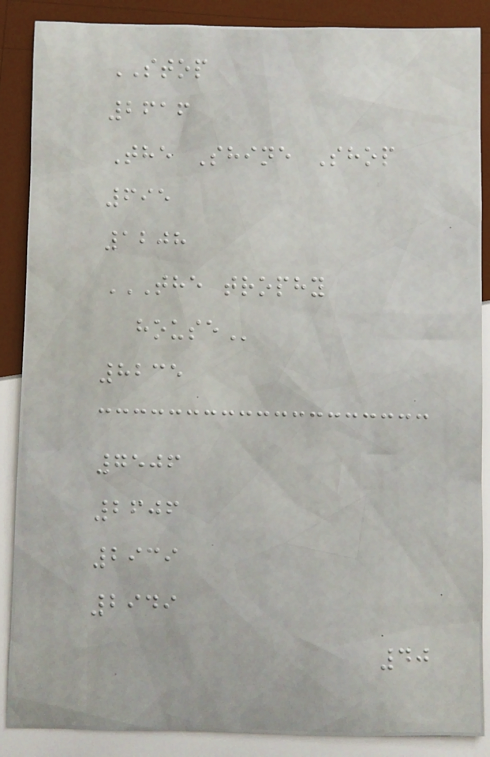STOP
2616
The Shine Shop
695
1208
THE TROPHY
HOUSE
8235
7506
2606
2939
2949
40
